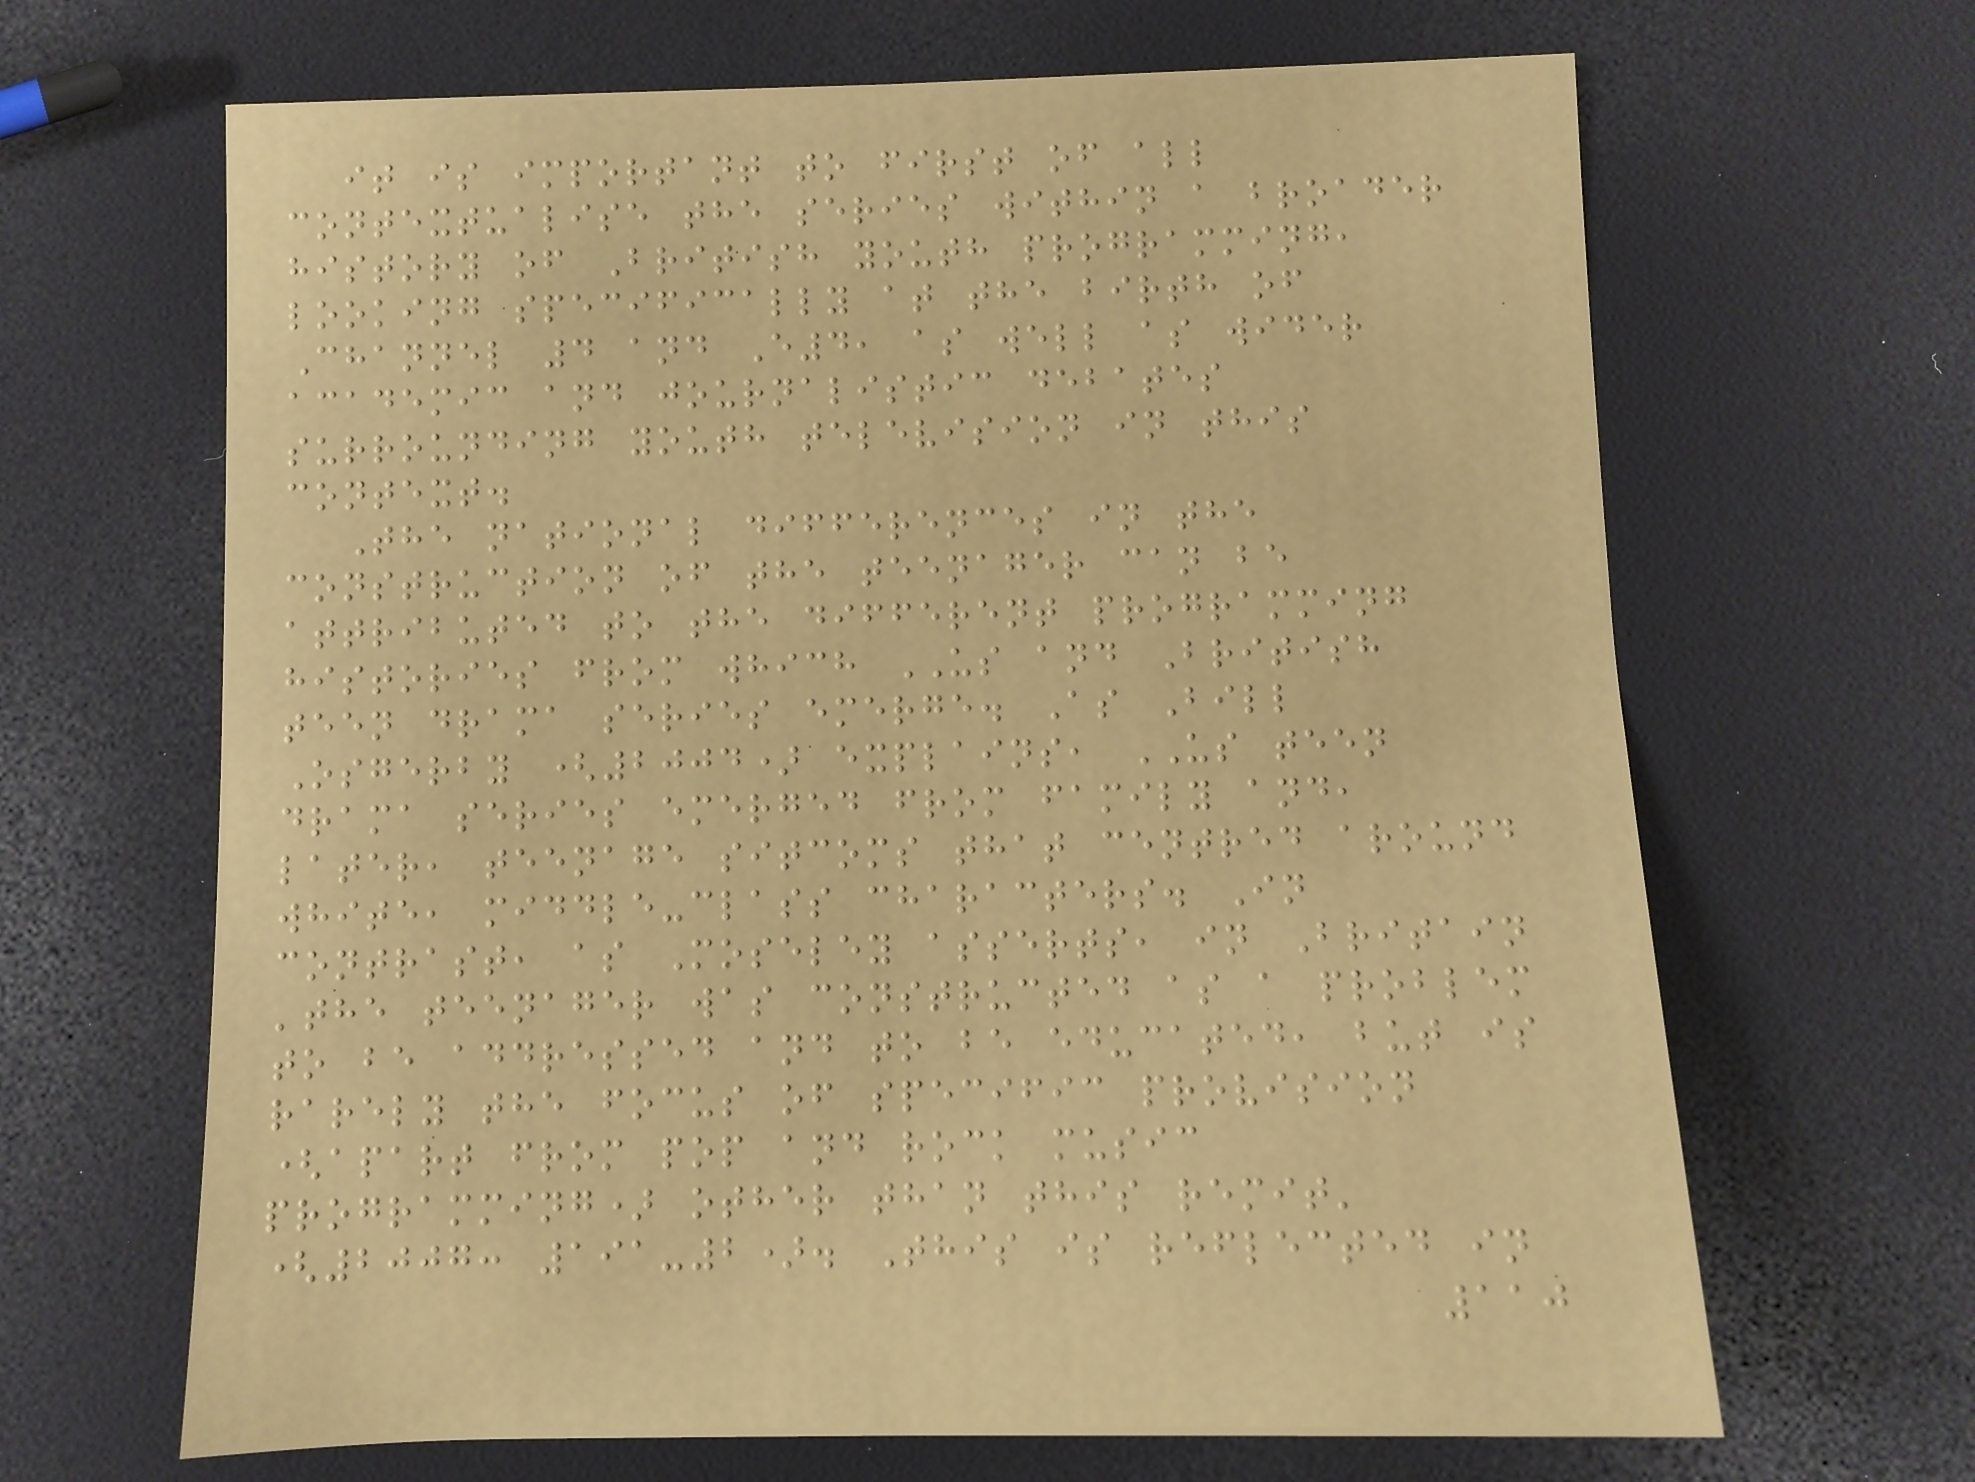it is important to first of all
contextualise the series within a broader
history of British youth programming,
looking specifically at the birth of
Channel 4 and E4, as well as wider
academic and journalistic debates
surrounding youth television in this
context.
The national differences in the
construction of the teenager can be
attributed to the different programming
histories from which US and British
teen drama series emerge. As Bill
Osgerby (2004) explains, US teen
drama series emerged from family and,
later, teenage sitcoms that centred around
white, middle-class characters. In
contrast, as Moseley asserts, in Britain
'the teenager was constructed as a problem
to be addressed and to be educated, but is
rarely the focus of specific provision
(apart from pop and rock music
programming) other than this remit'
(2007: 191-2). This is reflected in
110
